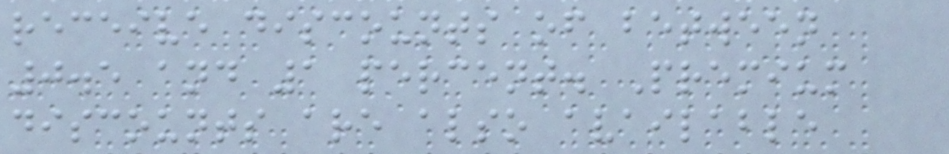receive discounts of between
0.5 and 1 percent. Premium
discounts are also available
